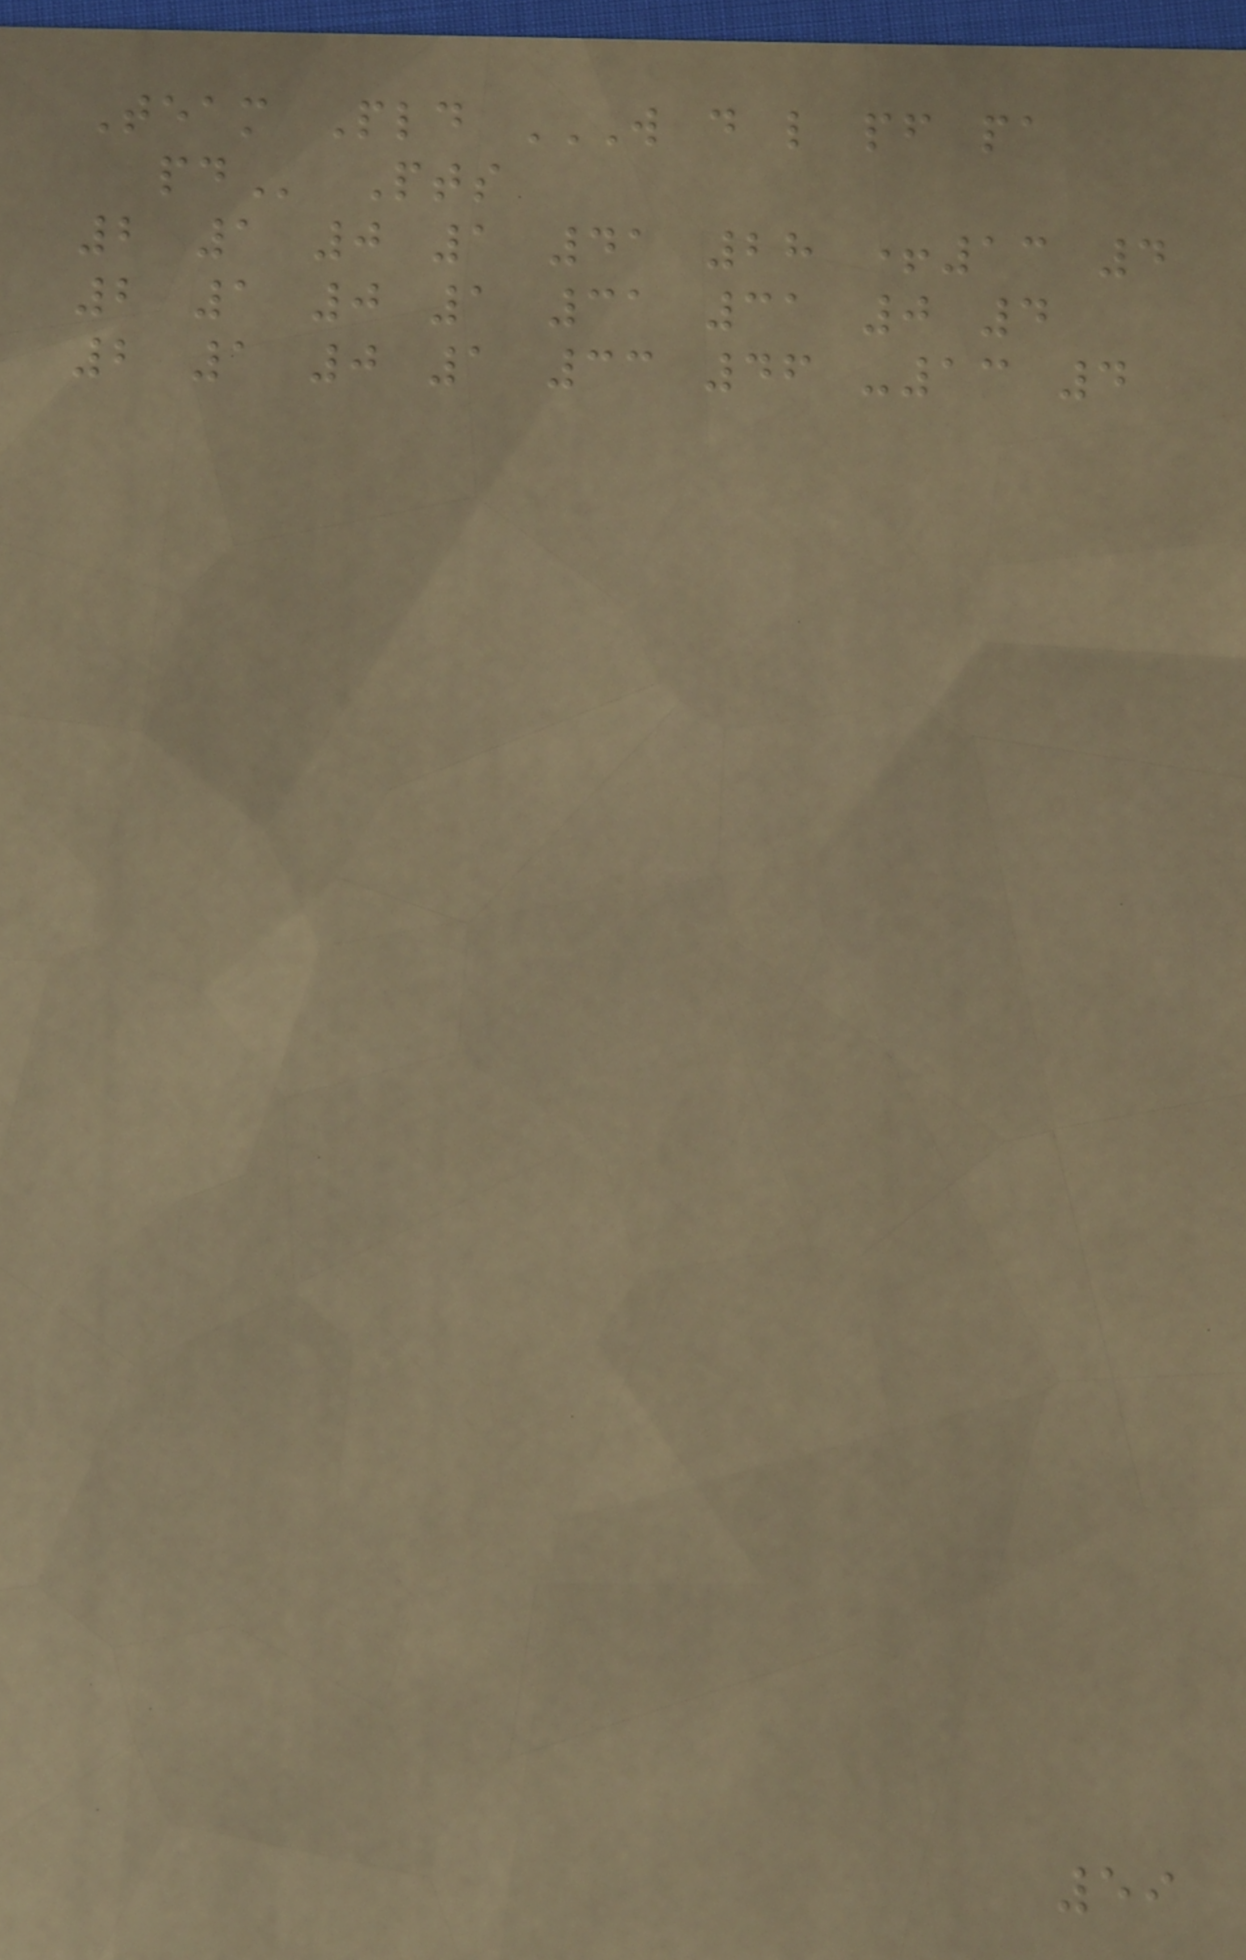Team Pld W D L PF PA
PD Pts
2 1 0 1 41 28 +13 4
2 1 0 1 31 31 0 4
2 1 0 1 33 46 -13 4
59
